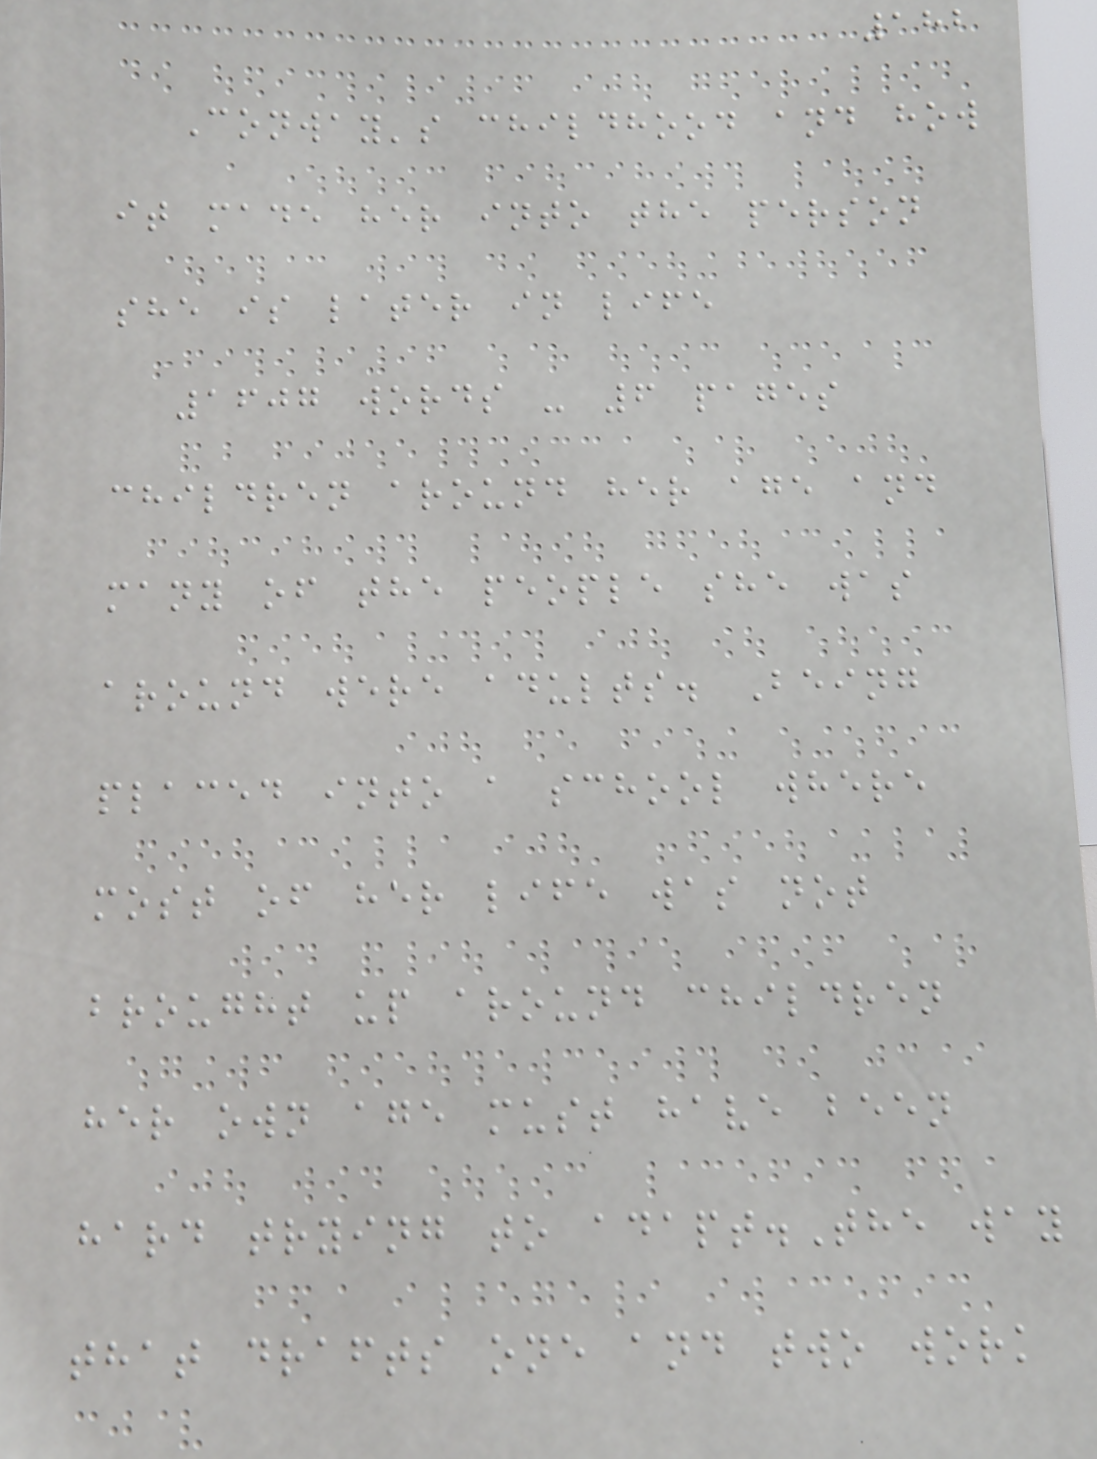182
Conway's childhood and how
it made her into the person
she is later in life
1607 words - 6 pages
children around her age and
many of the people she was
around were adults. Being
placed into a school where
most of her life was not
brought up around children
her own age must have been
hard trying to adapt.The way
that drafts one and two work
